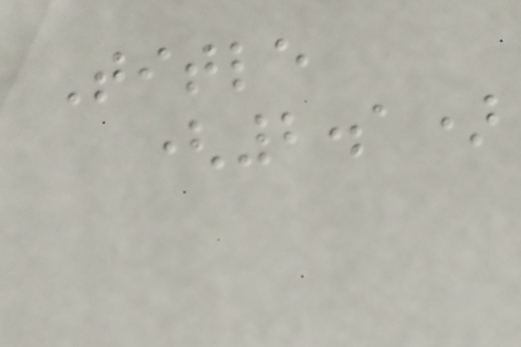Title
(2.1)
